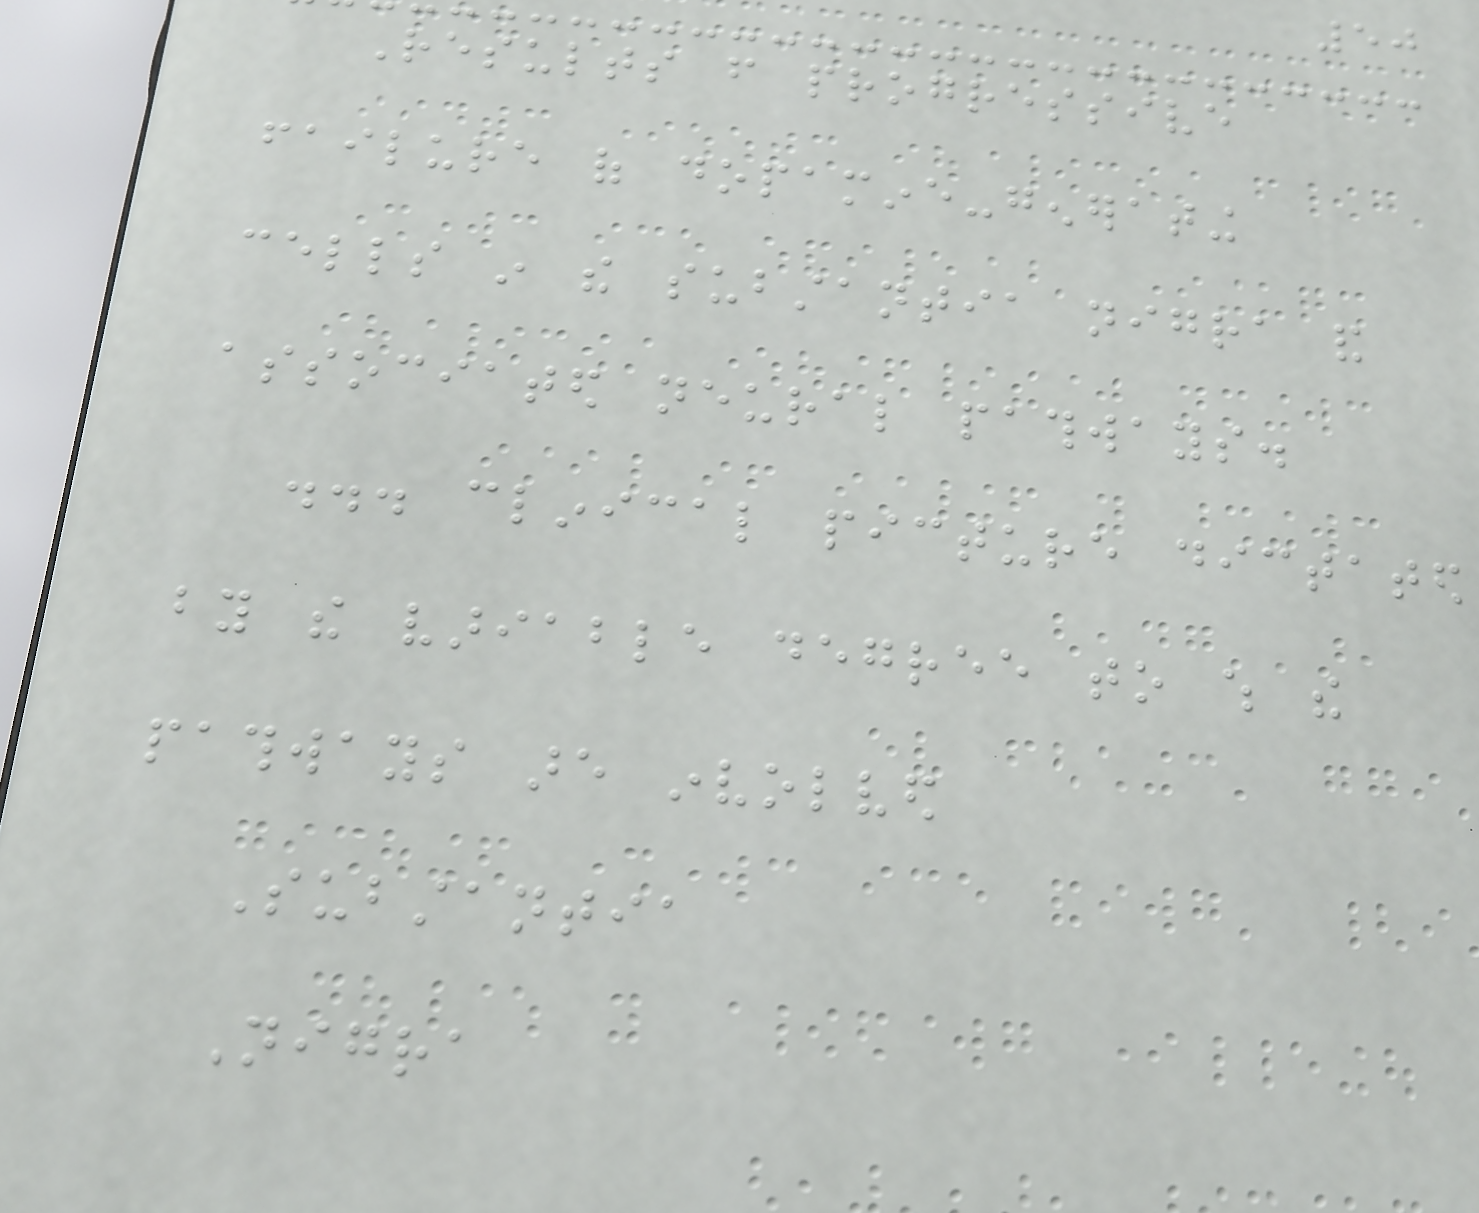50
Results from progressive
failure of dopamine-generating
cells in the substantia nigra and
associated neural pathways.
... clinical picture dictated
by the variable degree to which the
pathways are involved
Substantia
Nigra
